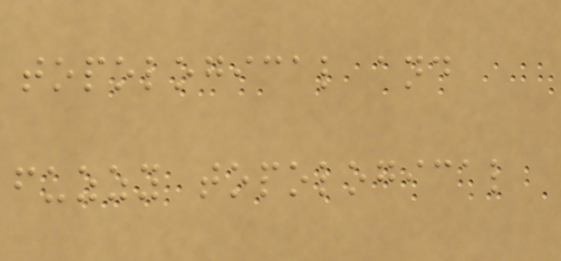topological and
fuzzy topological
